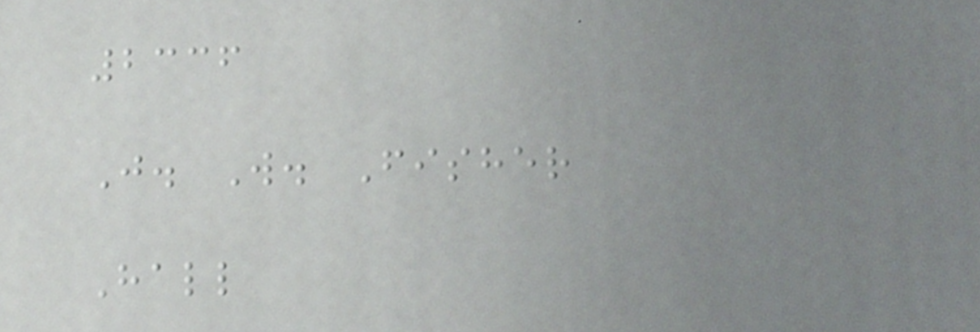2336
J. W. Fisher
Hall
